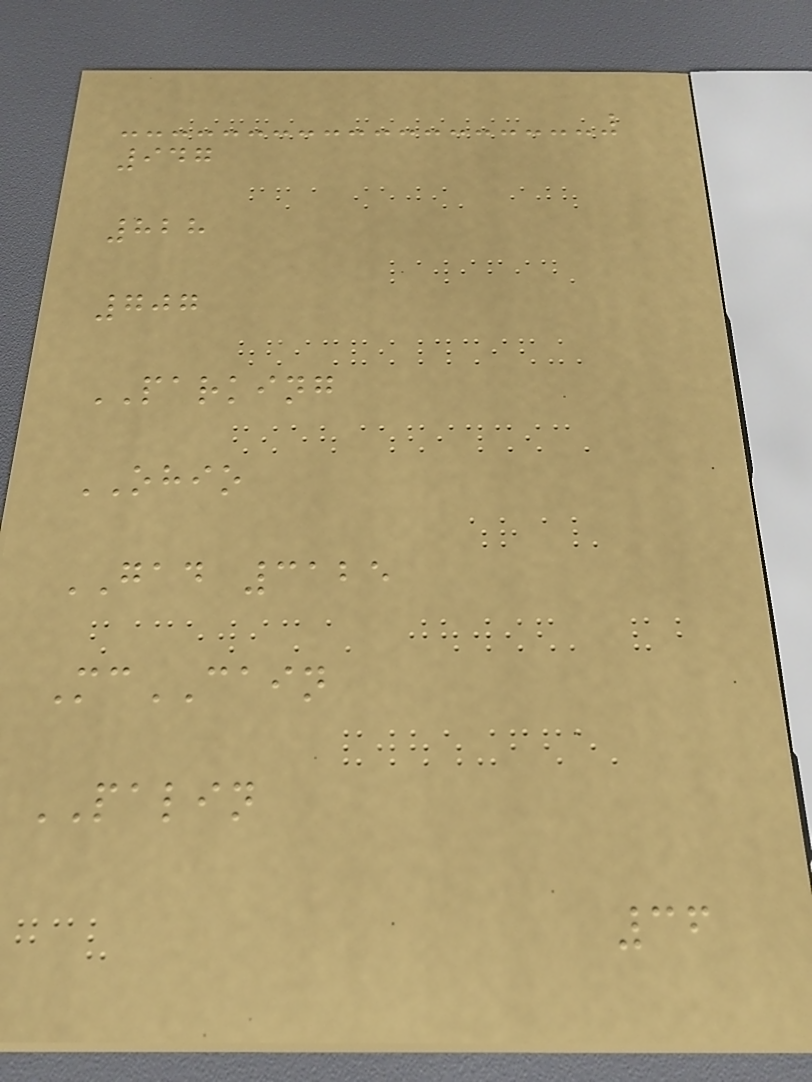947
828
707
PARKING
OHIO
GAD 3125
McCAIN
PALIN
36
